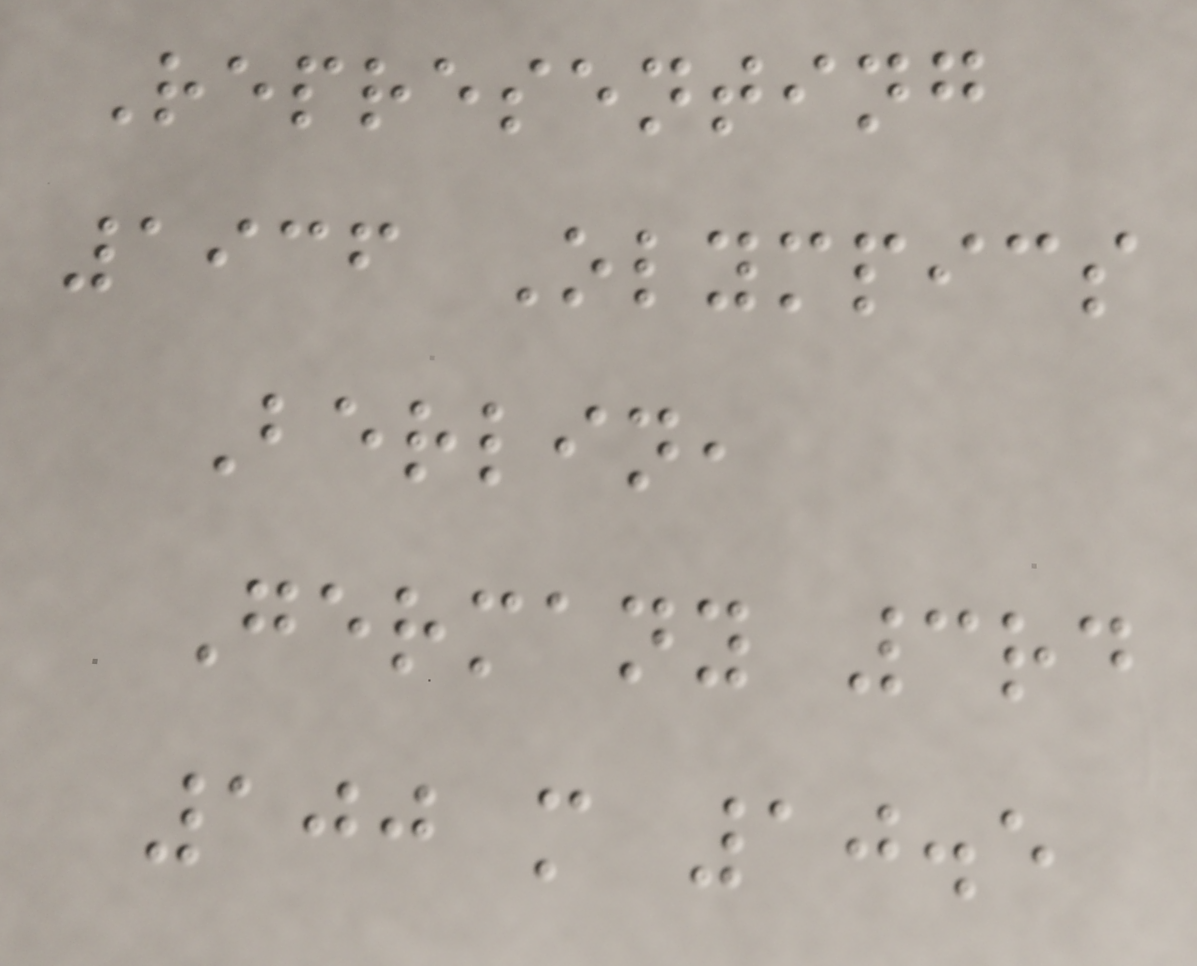Representing
1936 Olympics
Berlin,
Germany 3rd
100 m 10.5
